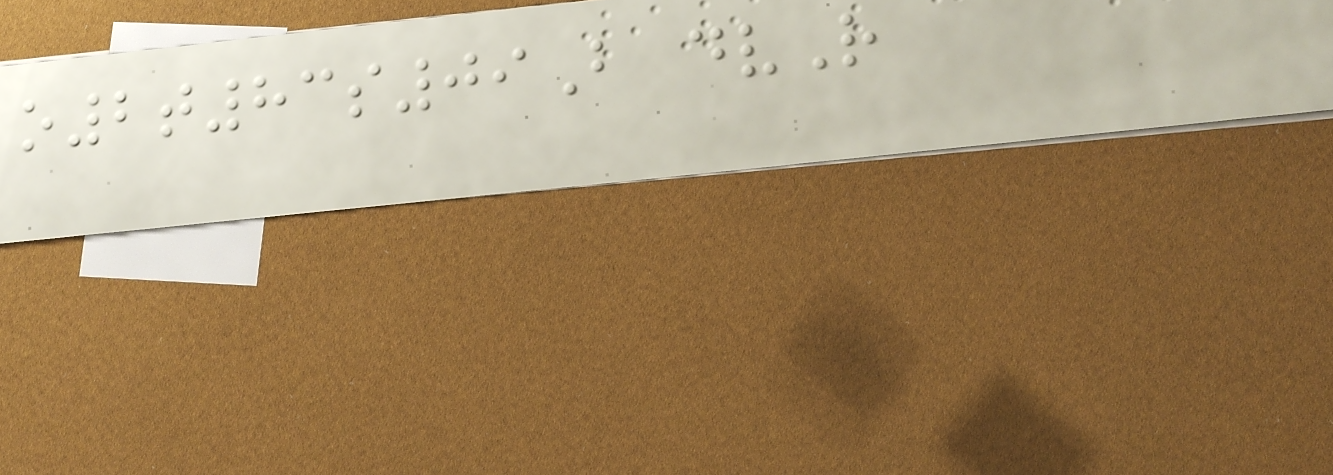o2t83s09B dvR
